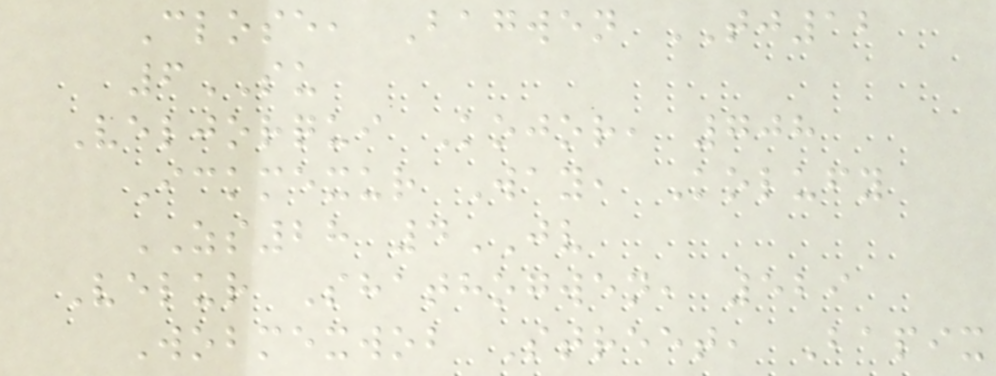Close, Bagwen TJ12
6SU
Veljorqui Kojor, 708
Ickmexur Way, Kolufy
ZS28 4JV
Velur Shathogwen, 529
Wobmexwob Street, Bapix
